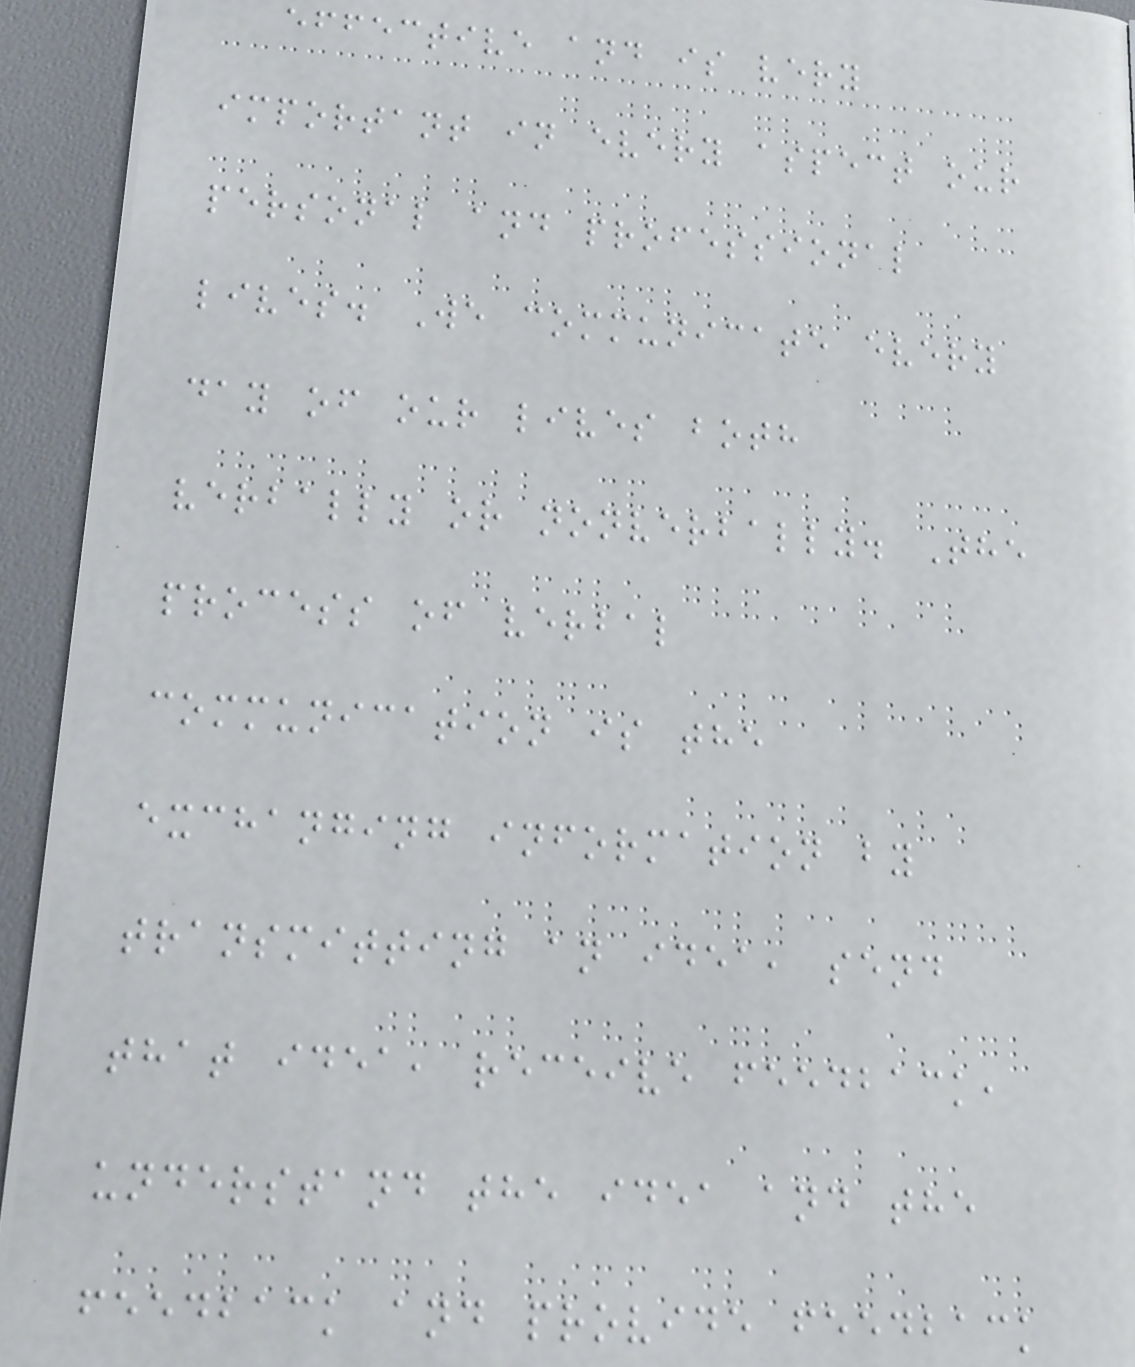effective and is very
important in every aspect our
personal and professional
lives. We communicate every
day of our lives both
verbally or nonverbally. The
process of verbal
communication is the
exchanging information by
transmitting an idea, send
that idea, receive feedback,
understand the idea and the
feedback and provide feedback
